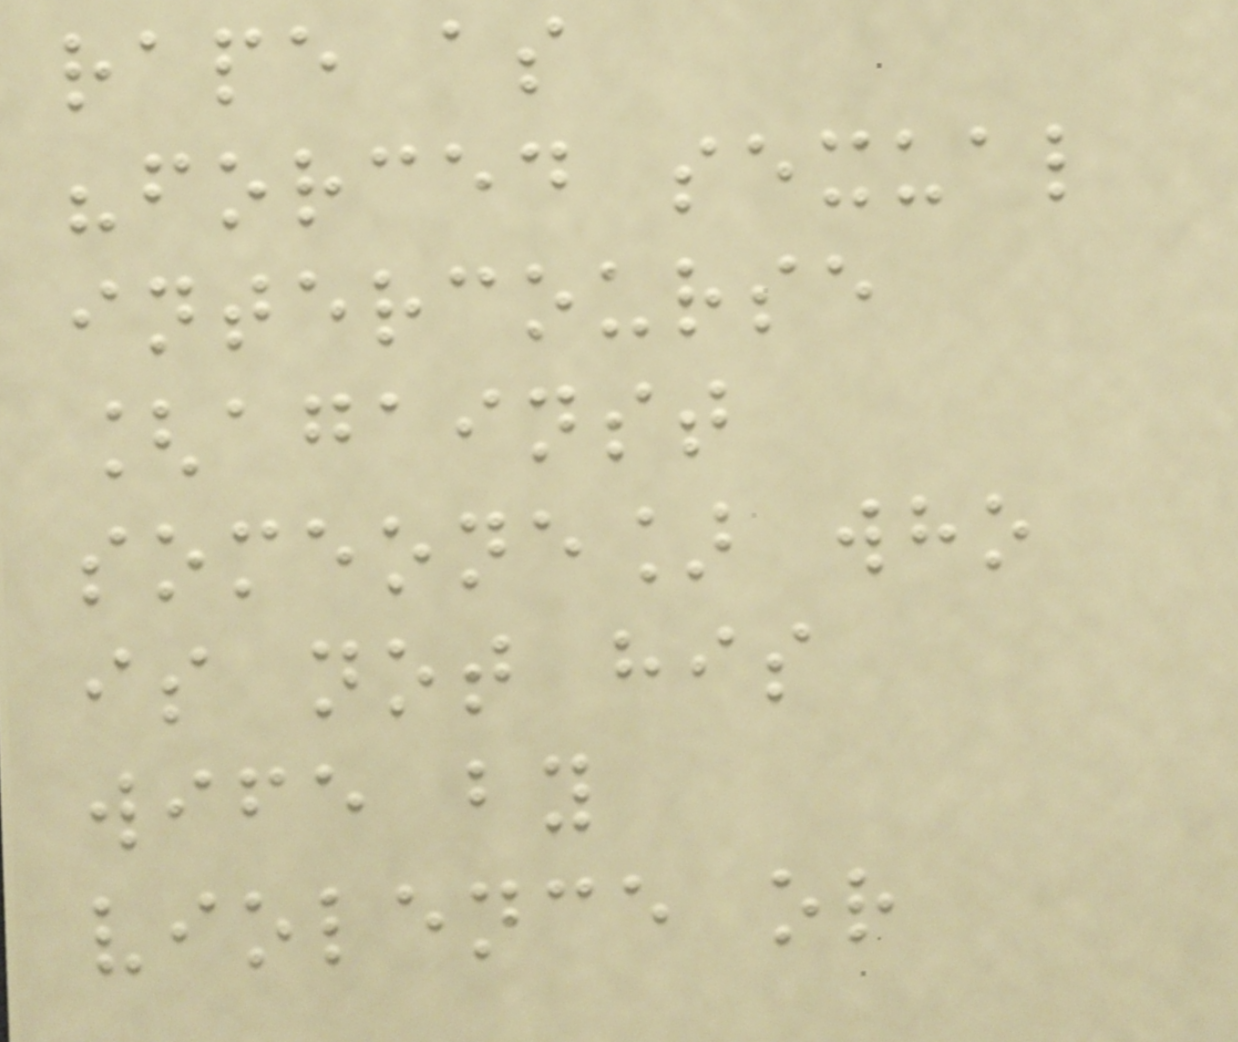rape as
"forced sexual
intercourse
[against
someone] who
is not his
wife by
violence or
